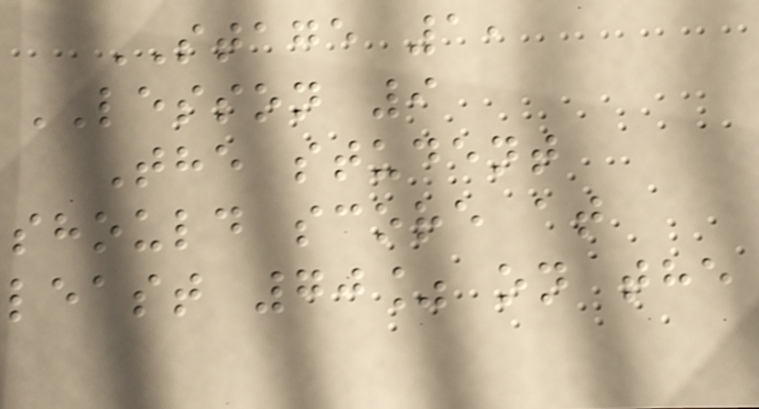STAGE 1,
LESSON 9
The student
should score at
least 70% on the
